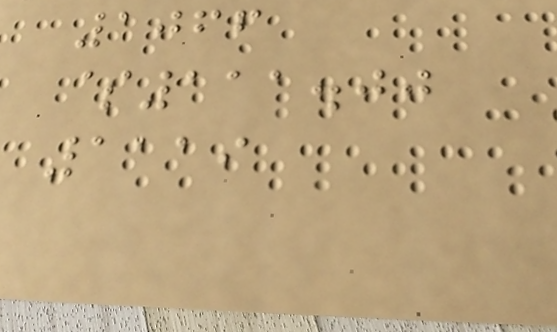1066
$111.00
1119
